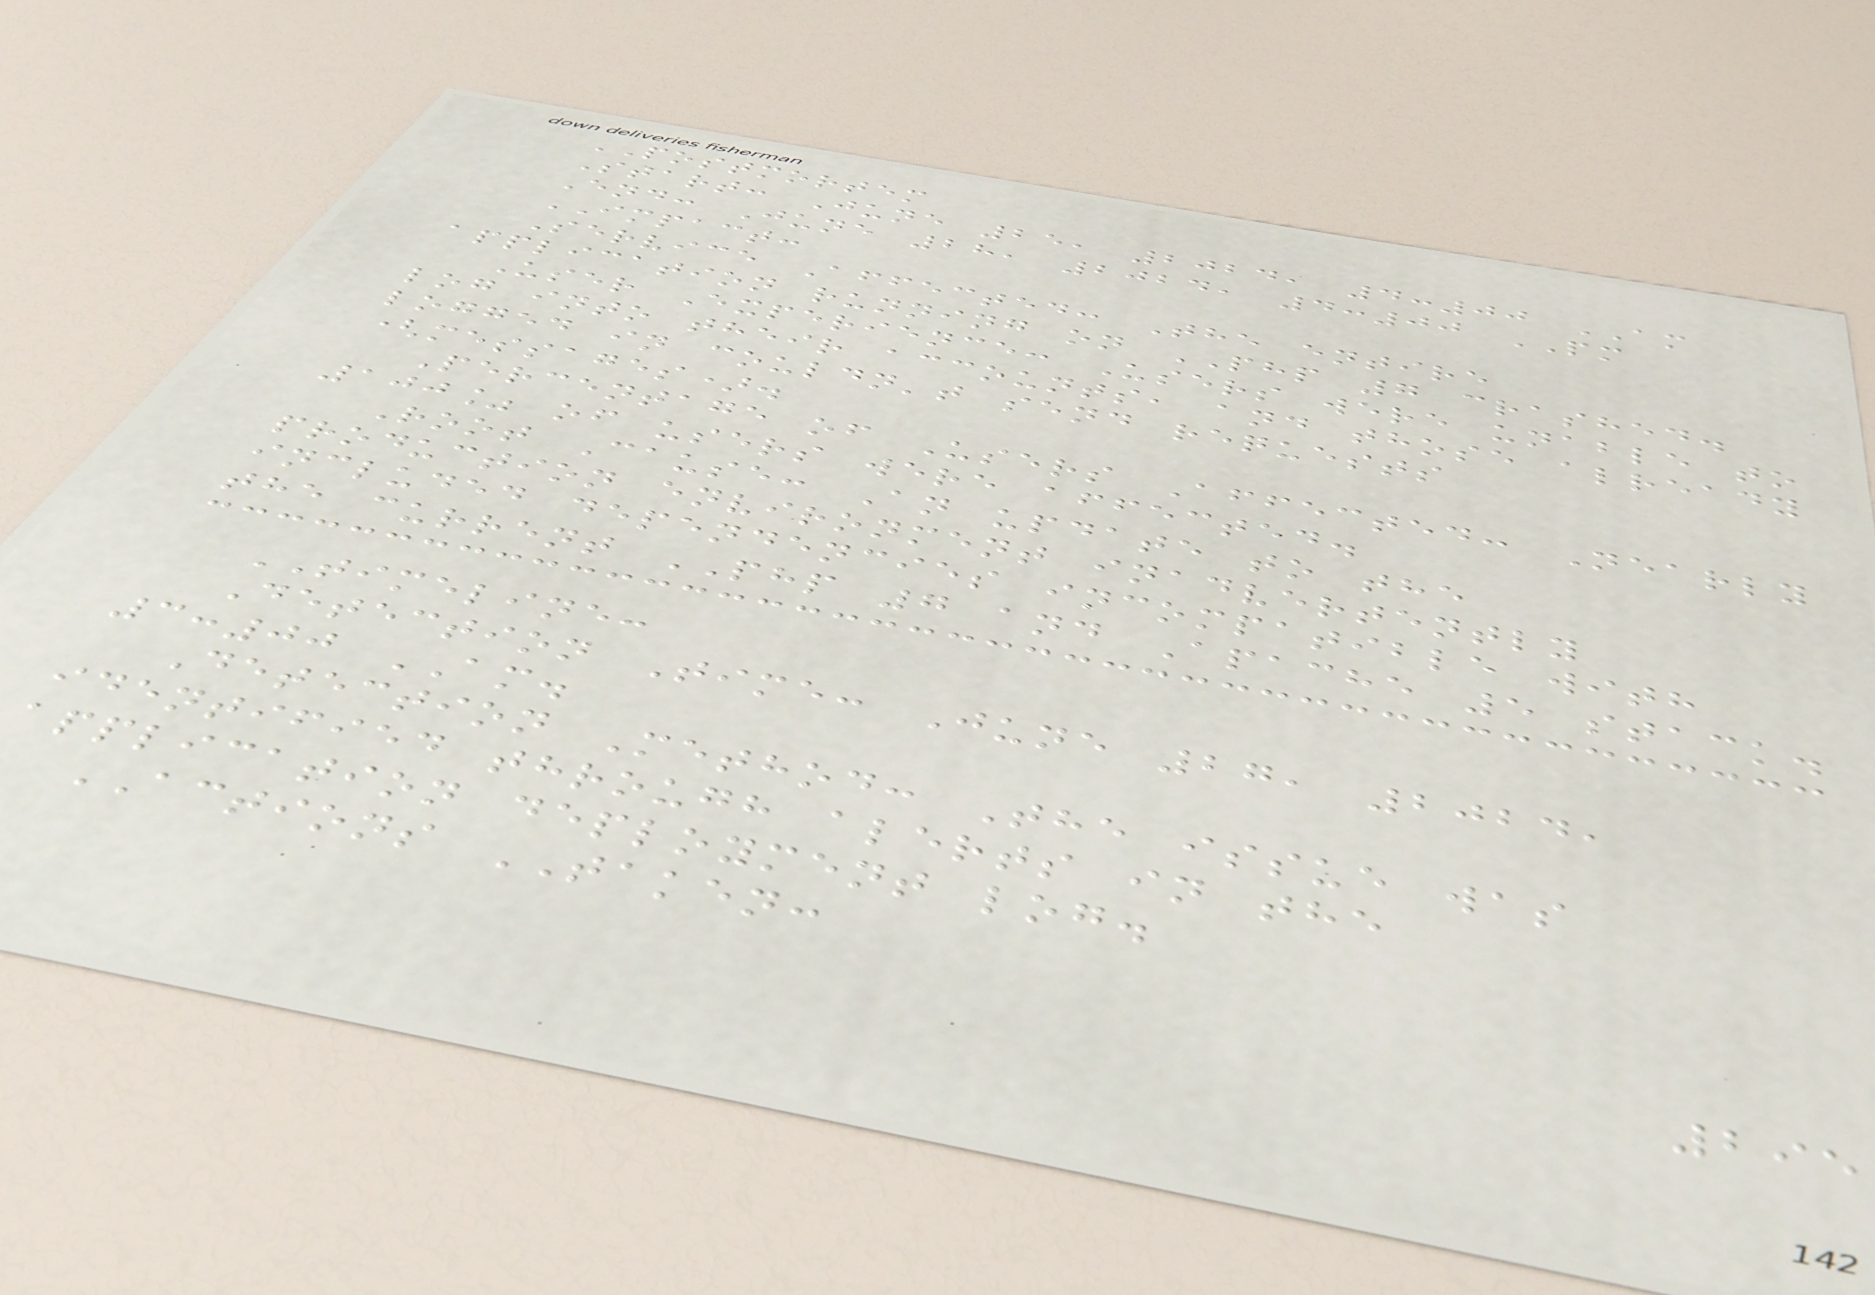POSTMORTEM
Start: June 25, 2024, 4:00 AM
End: June 28, 2024, 4:00 PM
IMPACT:
Service Affected: The entire
application running on PHP 7 crashed.
User Experience: Users were unable to
log into their accounts, and those already
logged in couldn't send requests
(messages).
Percentage of Users Affected: Nearly
100% of users were affected.
Root Cause: An update to the
production environment inadvertently
included dependencies incompatible with
the current PHP 7 and Apache 5 stack.
TIMELINE:
Detection Time: June 27, 2024,
3:00 AM.
Detection Method: The issue was
identified through alerts in the
application deployment log.
ACTIONS TAKEN:
295
